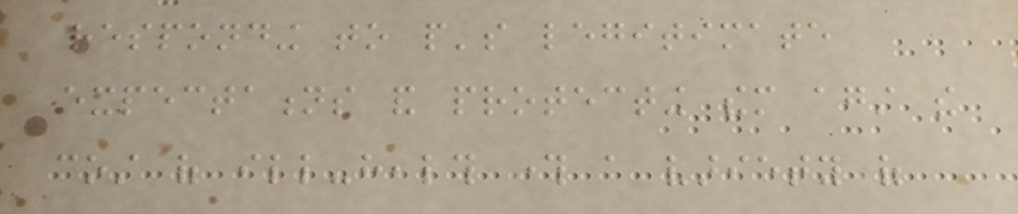responding to people's legitimate
expectations and protecting them against the
cost of ill-health through a variety of
